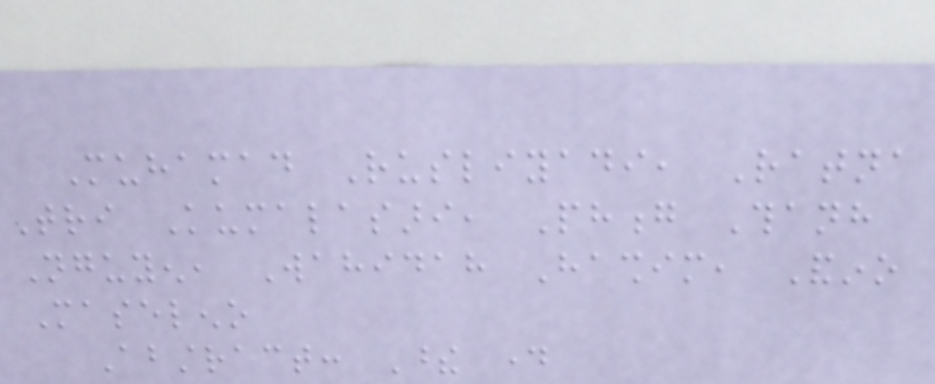Muhamad Rusliyadi, Ratna
Tri Kumalasari, Phong Thanh
Nguyen, Wahidah Hashim, Andino
Maseleno
Abstract: These day
